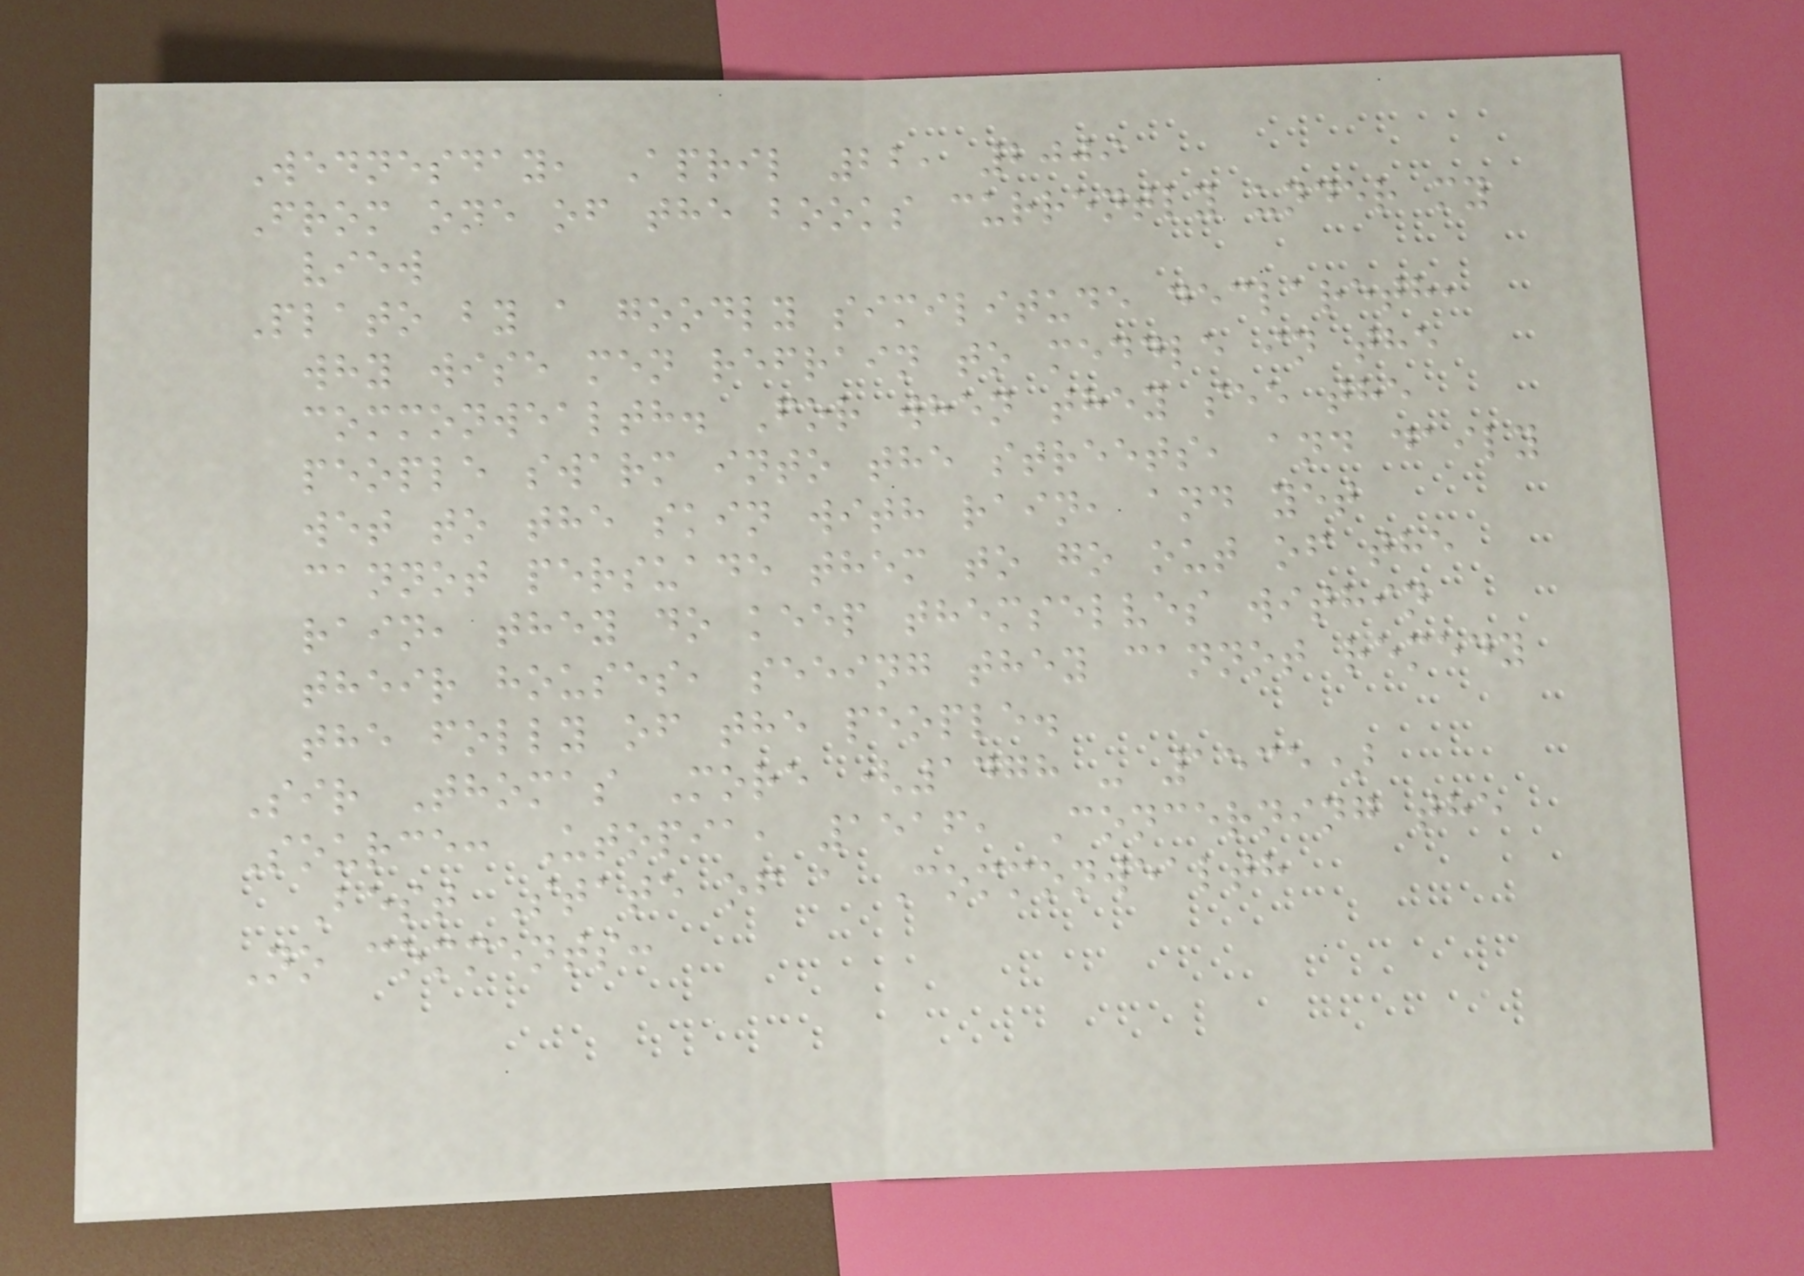Wednesday, April 22, 2009
From one of the books currently under my
view
Plato by a goodly similitude declareth,
why wise men refrain to meddle in the
commonwealth. For when they see the
people swarm into the streets, and daily
wet to the skin with rain, and yet
cannot persuade them to go out of the
rain, they do keep themselves within
their houses, seeing they cannot remedy
the folly of the people.
Sir Thomas More (1478 - 1535)
Source: Utopia, 1516, Concerning the
Best State of a Commonwealth
No comments:
